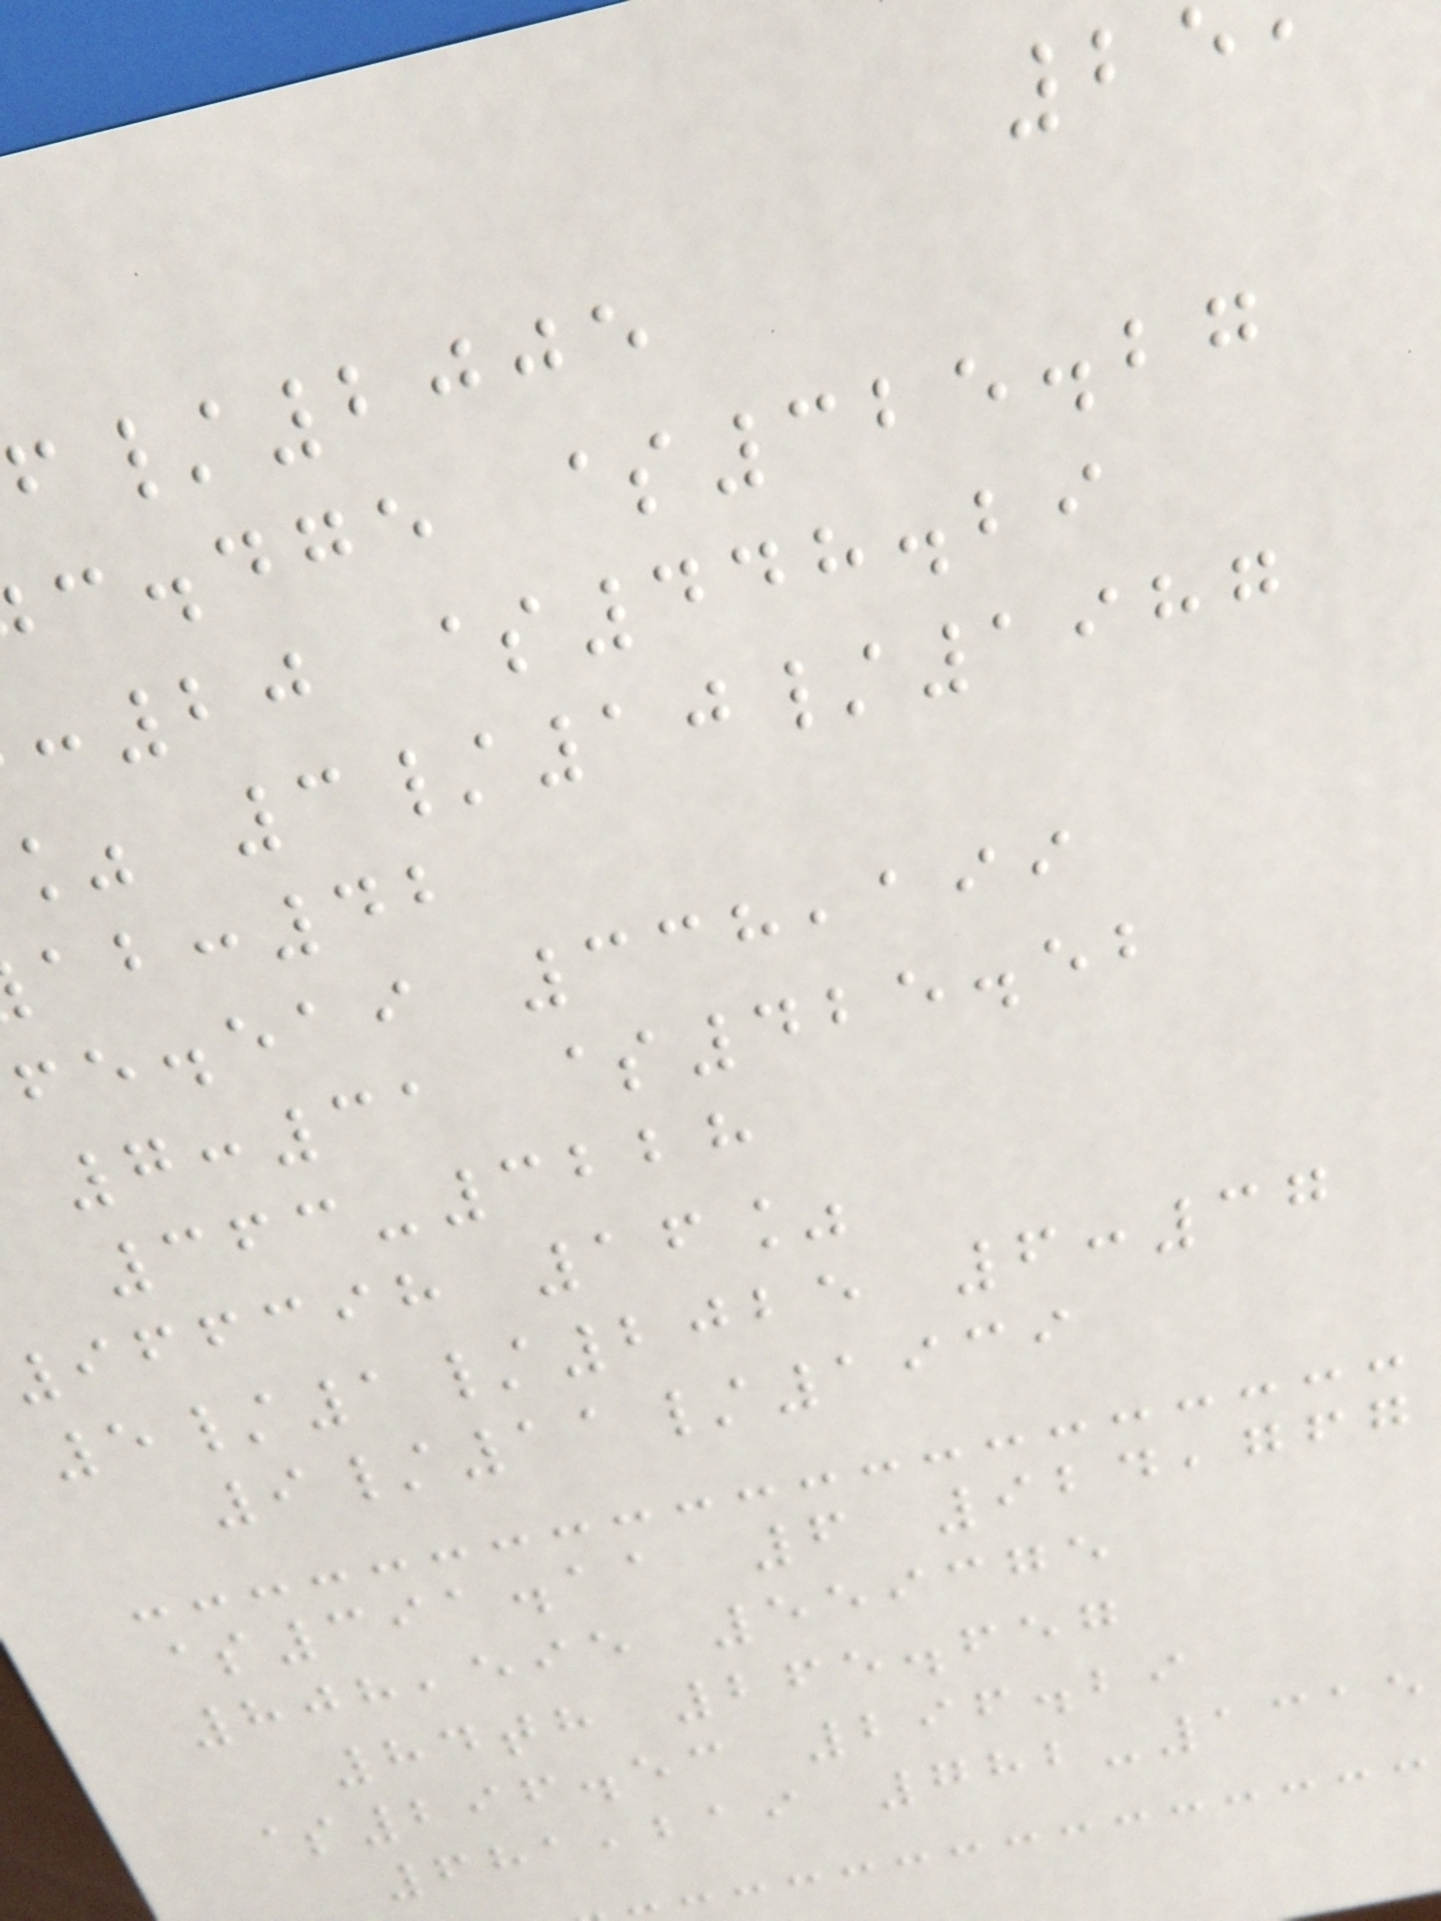/2005
c.dge $325.27
:20 $448.29
3/10/1987
:42
fe.eai 338,199
7:31 $425.52
363-3228
966398 16%
5/1/2025 6:37
9/11/1939
$391.11 6 924,767
808,595 559375
84th 265.657
$296.53 296.29
681,219 782-1315
